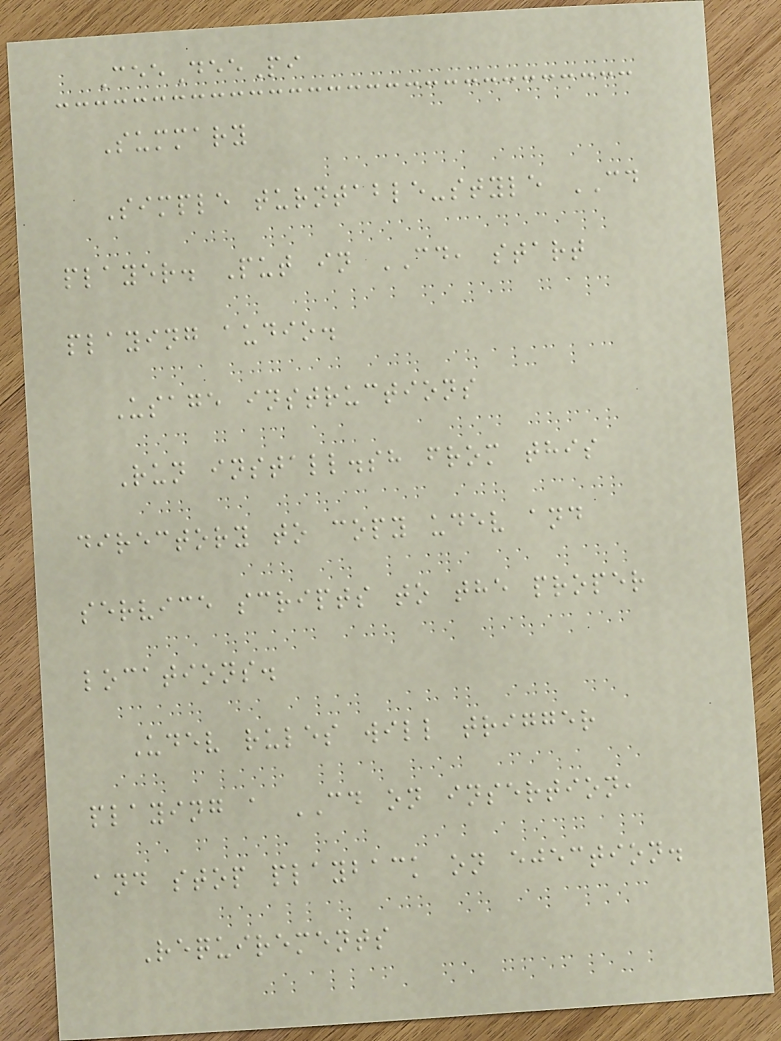CeeDeePi
Summary
Simple turntable-style CD
player. Put in CD, start
playing audio.
Usage instructions
Run install.sh from this
directory to copy udev and
service scripts to the proper
locations.
Udev rules will trigger
playing a CD on insertion,
and stop playback on ejection.
Requirements
